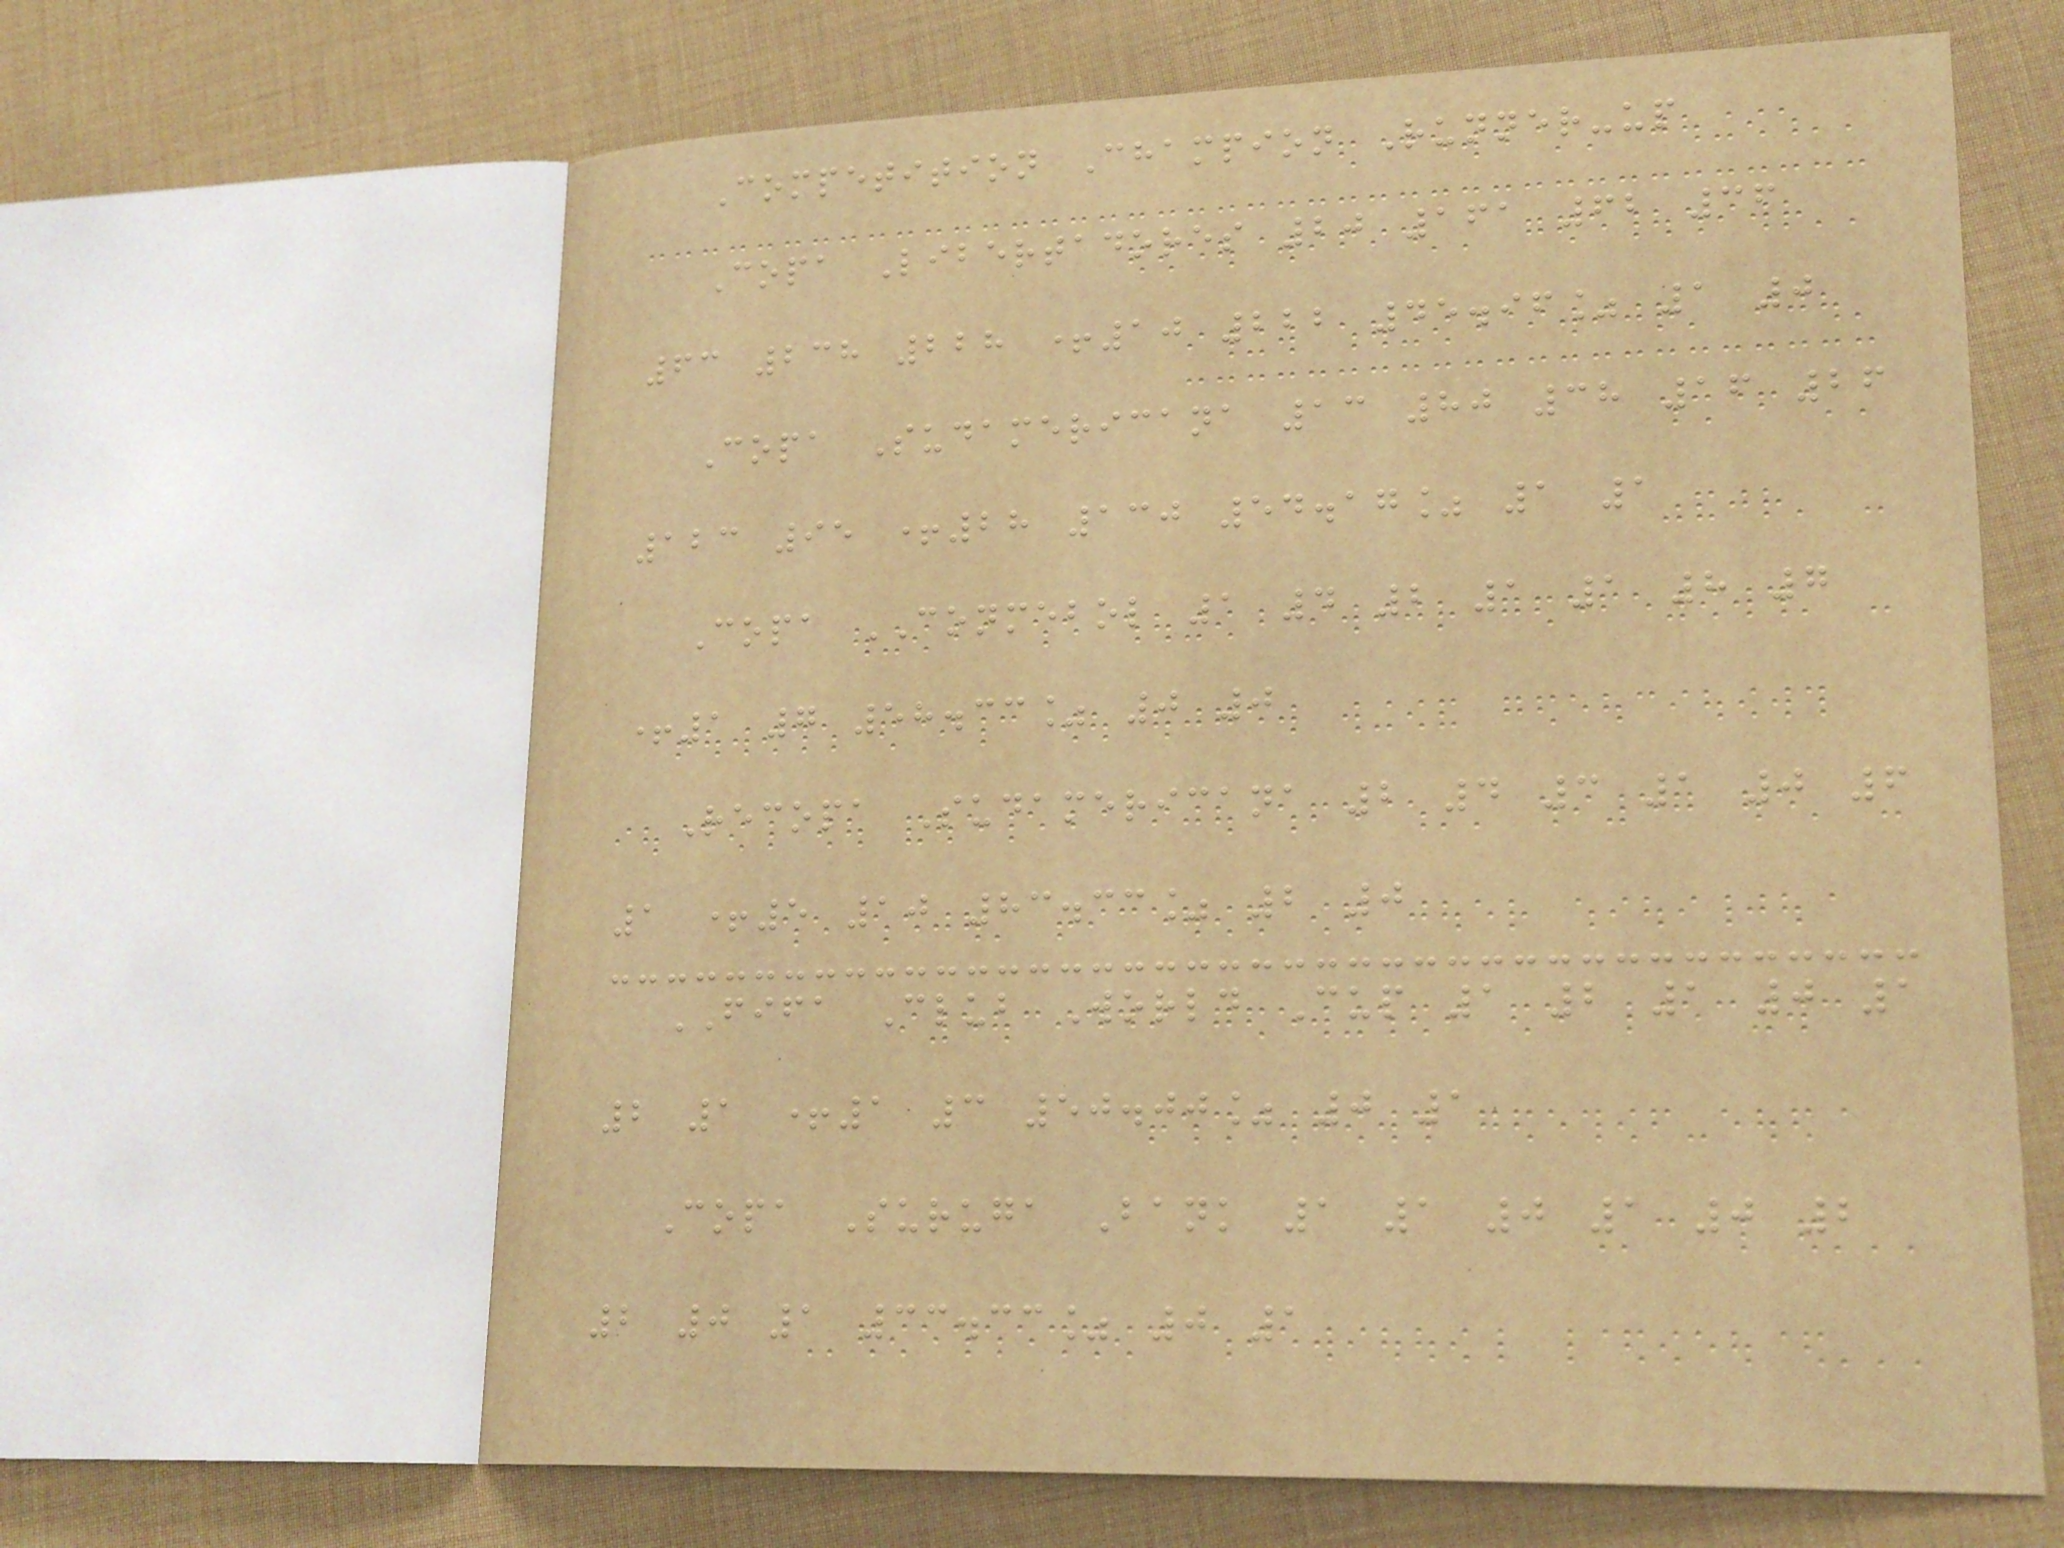Competition Champion Runner-up
Copa Libertadores 20 161 62 36
63 238 228 +10 222 45.96% 1 0
Copa Sudamericana 13 80 38 16 26
123 95 +28 130 54.17% 1 1
Copa CONMEBOL 1 4 2 1 1 8 7
+1 7 58.33% 0 0
Recopa Sudamericana 2 4 3 1 0 6
1 +5 10 83.33% 2 0
FIFA Club World Cup 1 2 1 0 1
2 1 +1 3 50.00% 0 1
Copa Suruga Bank 1 1 0 1 0 2
2 0 1 33.33% 0 1
